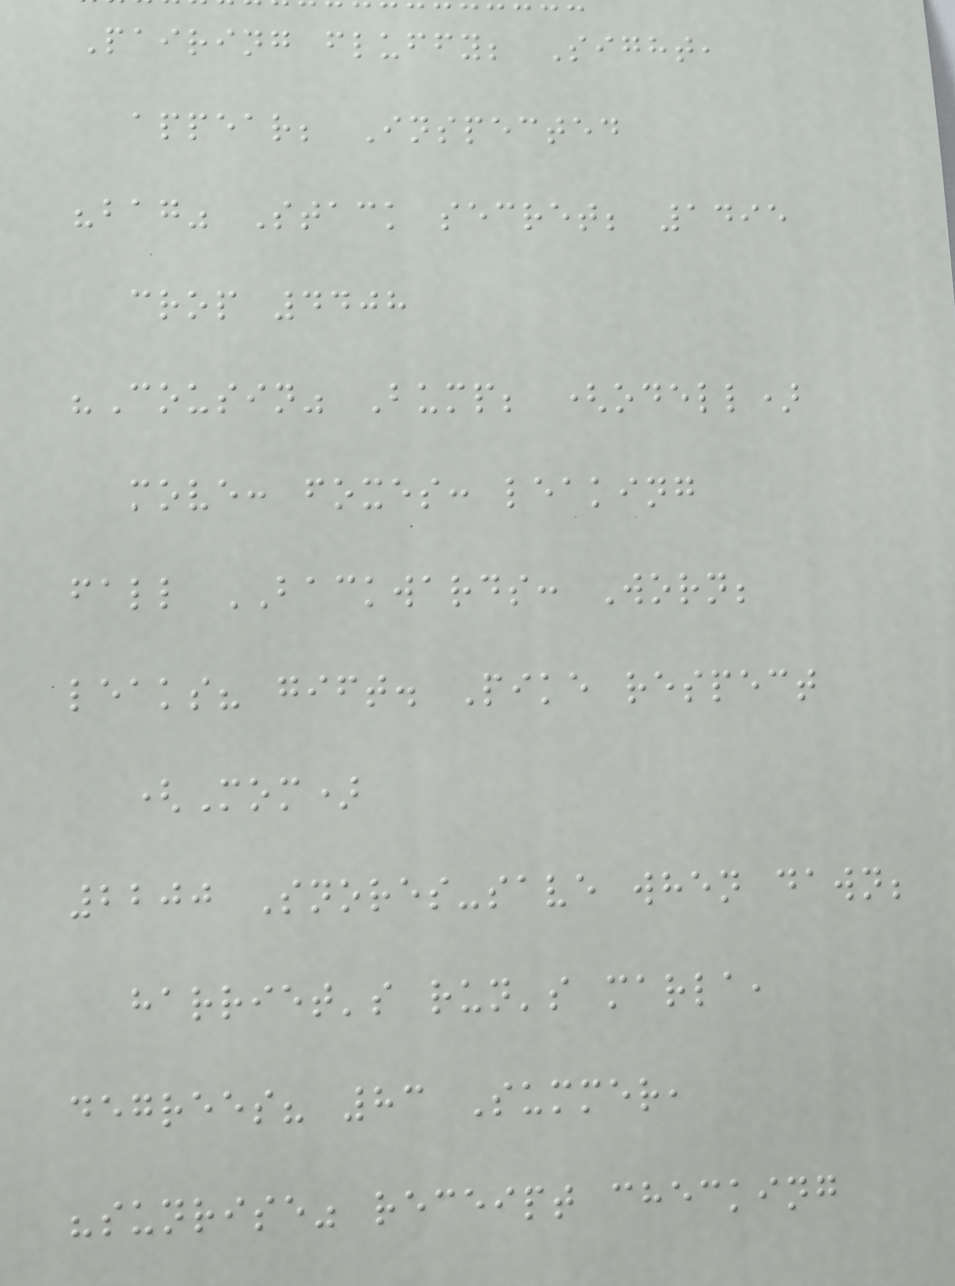Pairing fluffy; Sight,
appear; Inspected
"bag" Stack secret; 1495
crop 4408
"Cousin" Bump; (odell)
move: foxes: leaking
fall BACKWARDS: Worn;
leaks? gift. Pike respect
(Mom)
2200 Snores-save when dawn;
harriet's run's marla,
degrees? 83 Summer,
"sunrise" receipt checking
